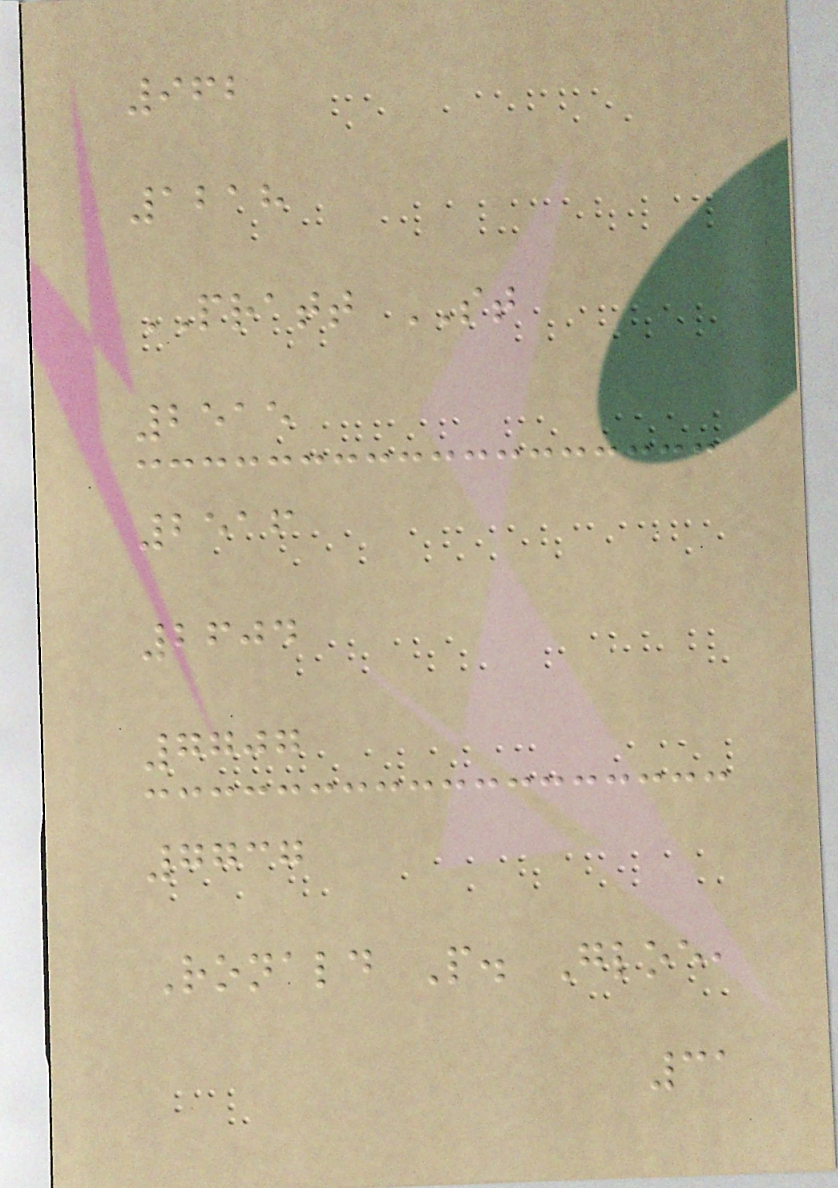962
1218
PRATT ST
2515
2516
2604
7707
7737
Ronald P. Gloe,
31
